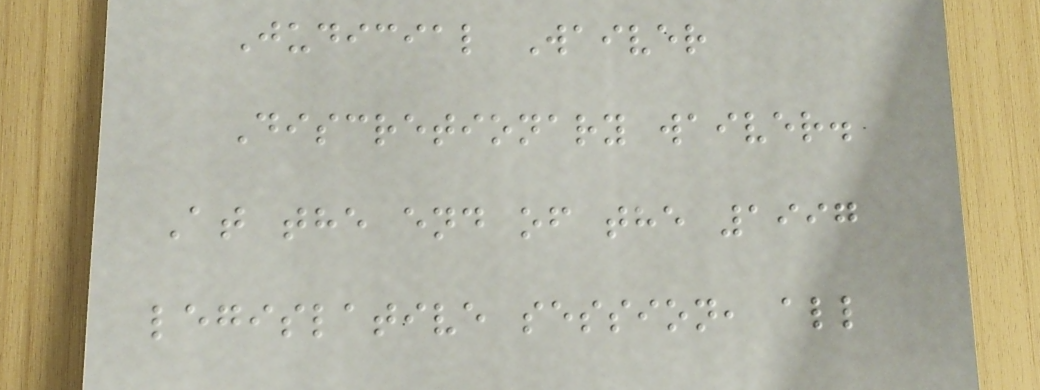Judicial Waiver
Discretionary waiver.
At the end of the 1997
legislative session, all
